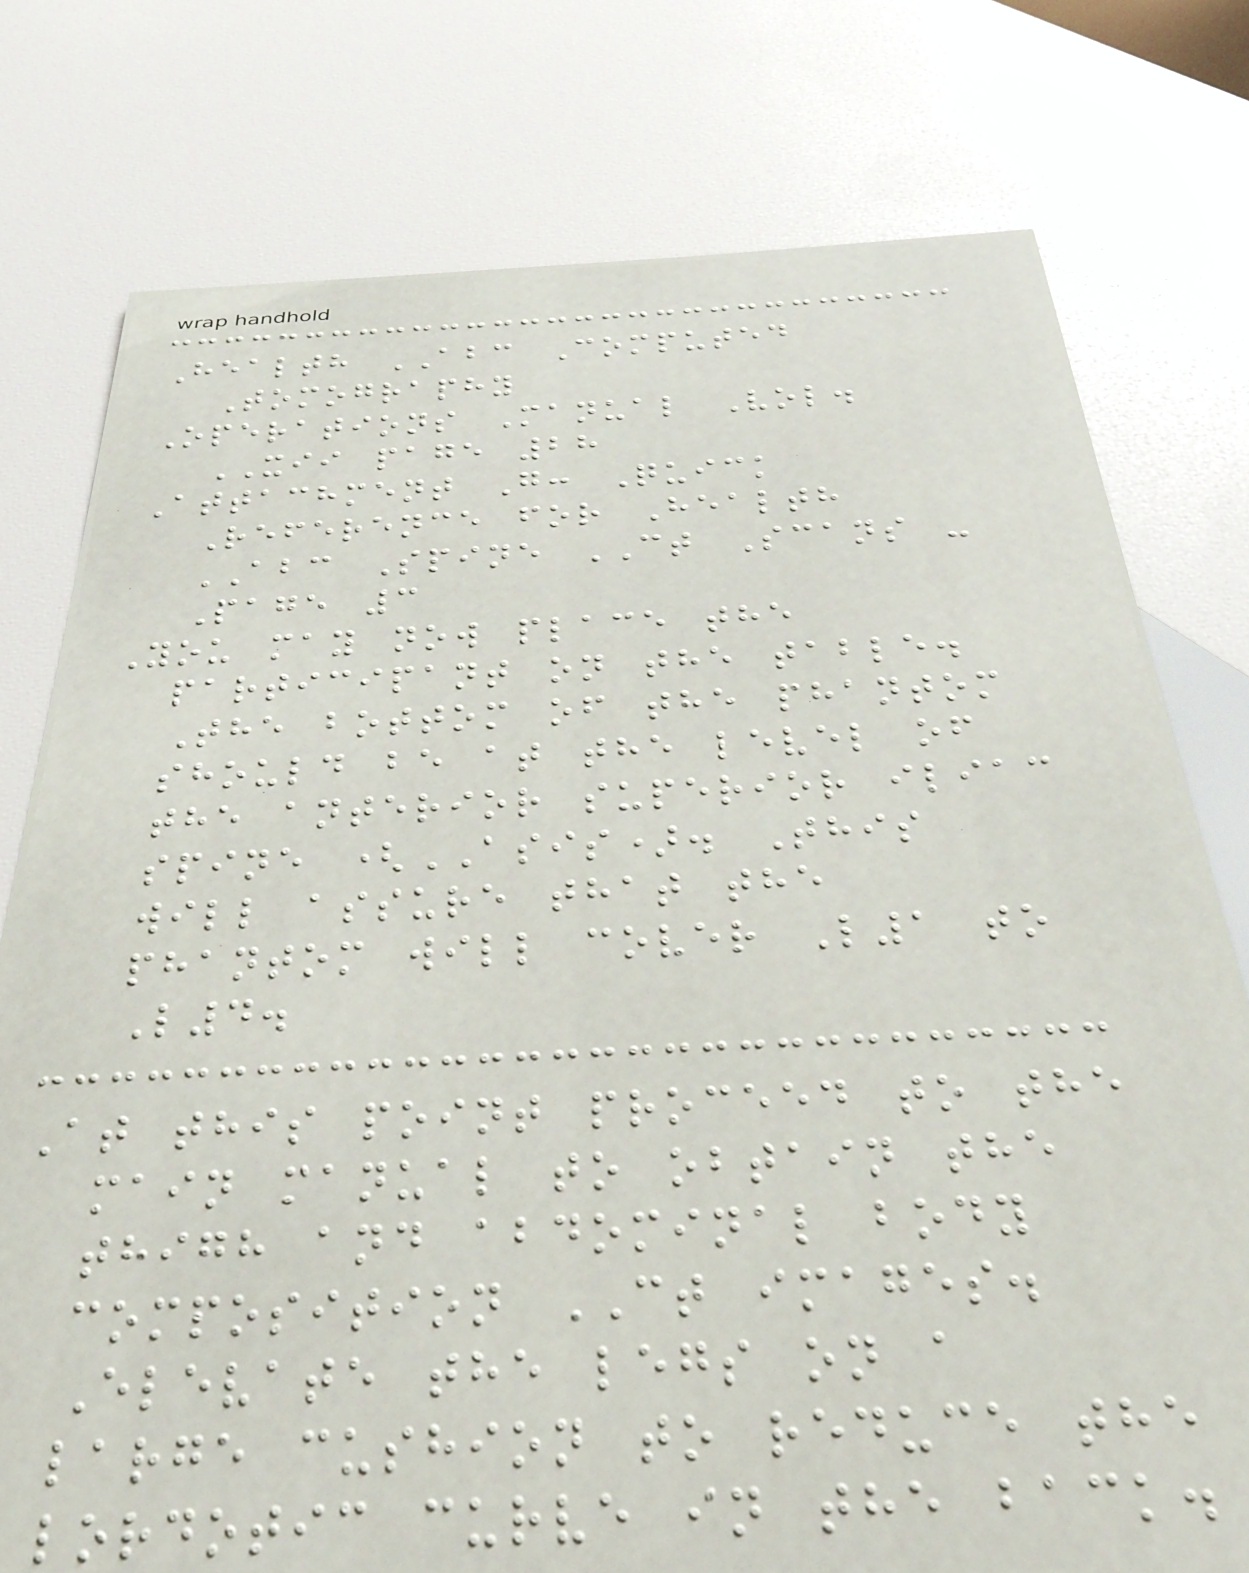Health ABC Computed
Tomography
Operations Manual Vol.
XII page 28
Attachment G: Quick
Reference for Health
ABC Spine CT Scans -
Page 3
You may now place the
participant on the table.
The bottom of the phantom
should be at the level of
the anterior superior iliac
spine (ASIS). This
will assure that the
phantom will cover L1 to
L4.
At this point proceed to the
main manual to obtain the
thigh and abdominal body
composition CT images.
Elevate the legs on a
large cushion to reduce the
lordotic curve in the back.
